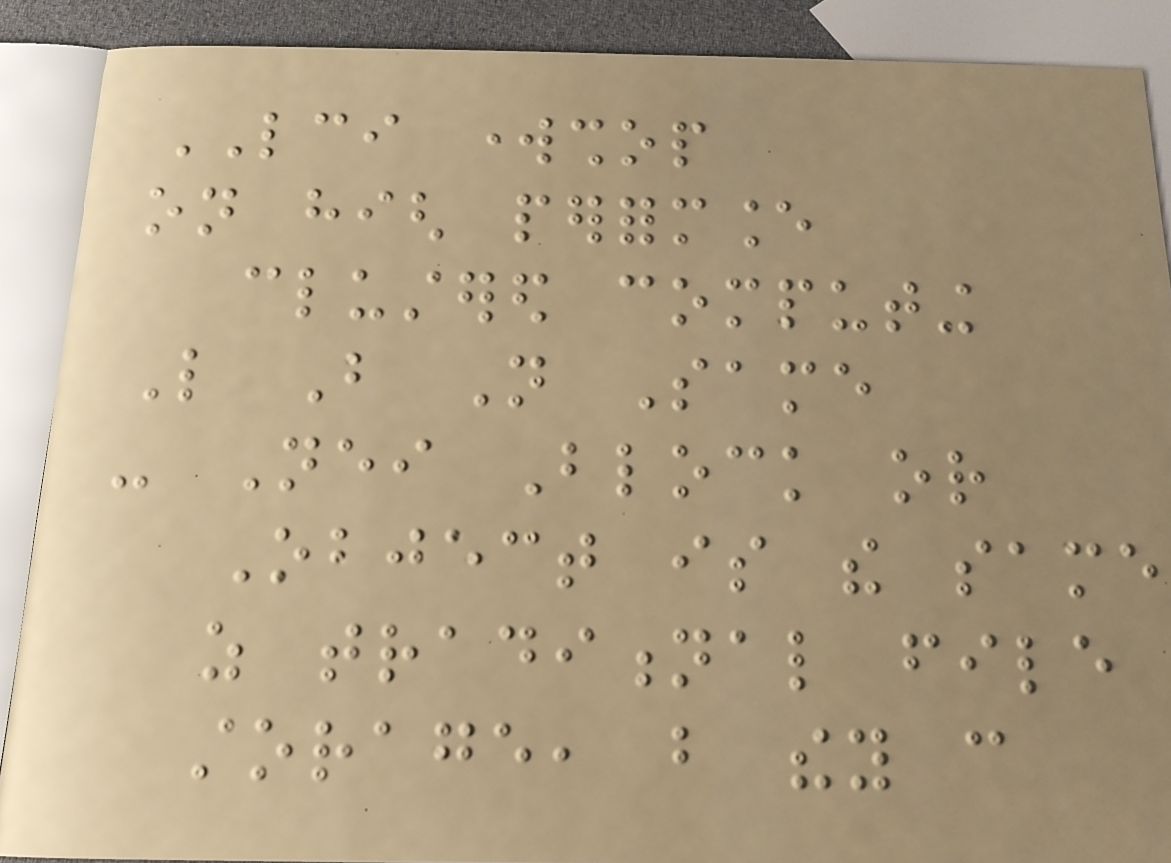LCI workshop
on high performance
clustered computing
Like But Not Same
- Neither Block or
Object is the same
as traditional file
storage, but they can
